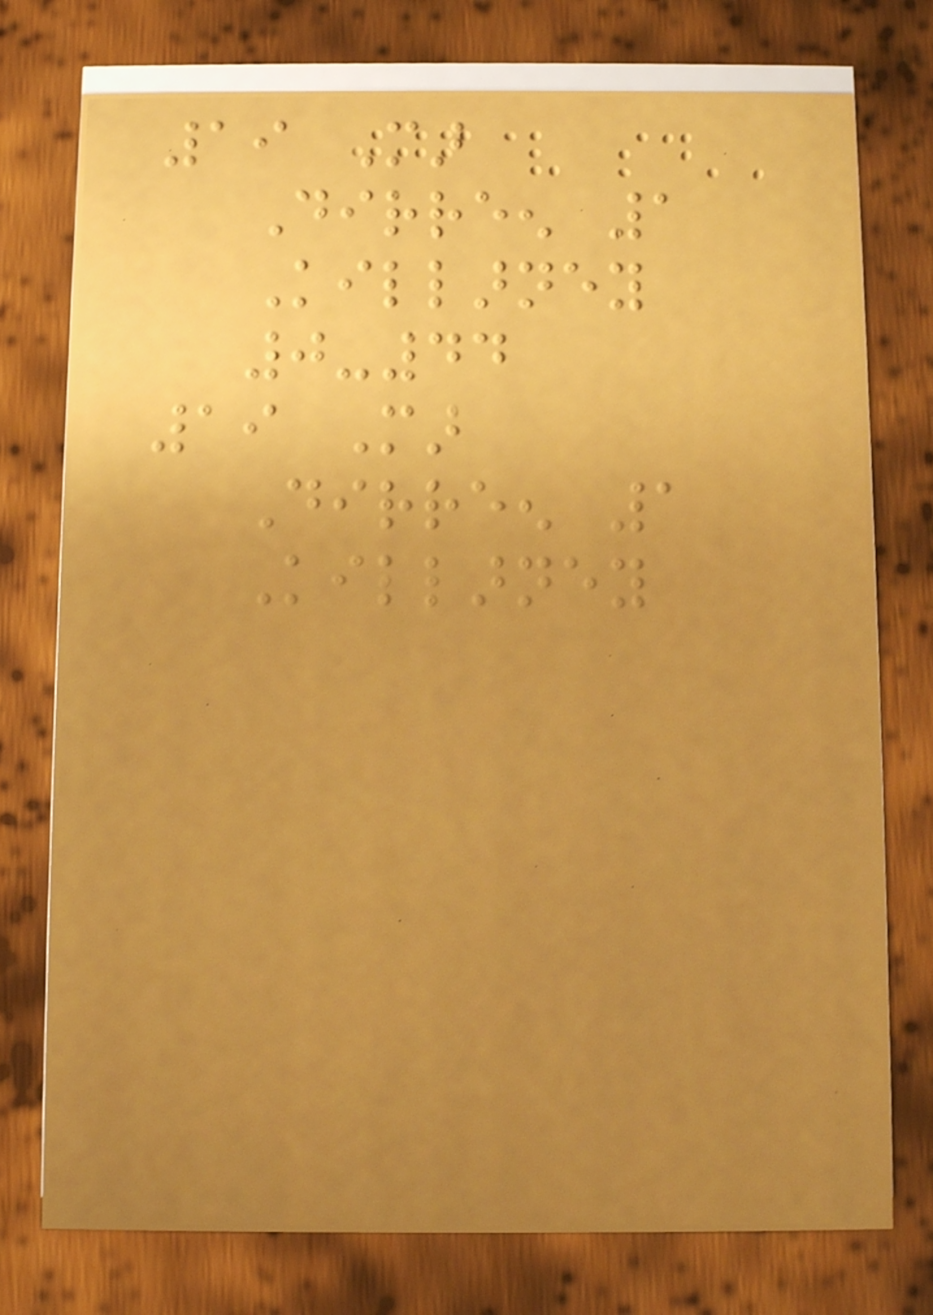19 Mar
Dirreen 1
Killarney
0-44
19 Mar
Dirreen 1
Killarney
